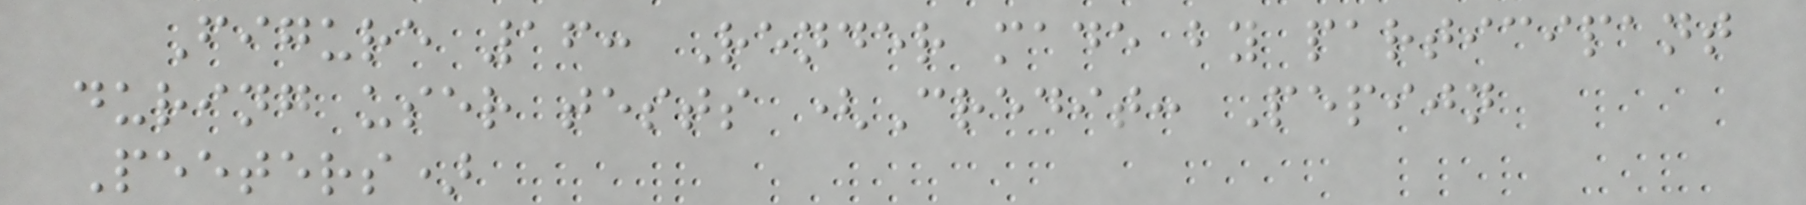Figure 16: Render made by participant
during user tests (Credit: Pepijn
Peeters)
